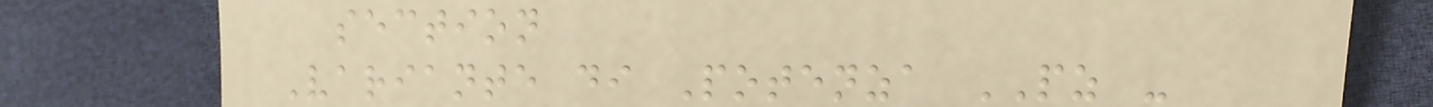section
Variante di Potenza PZ -
